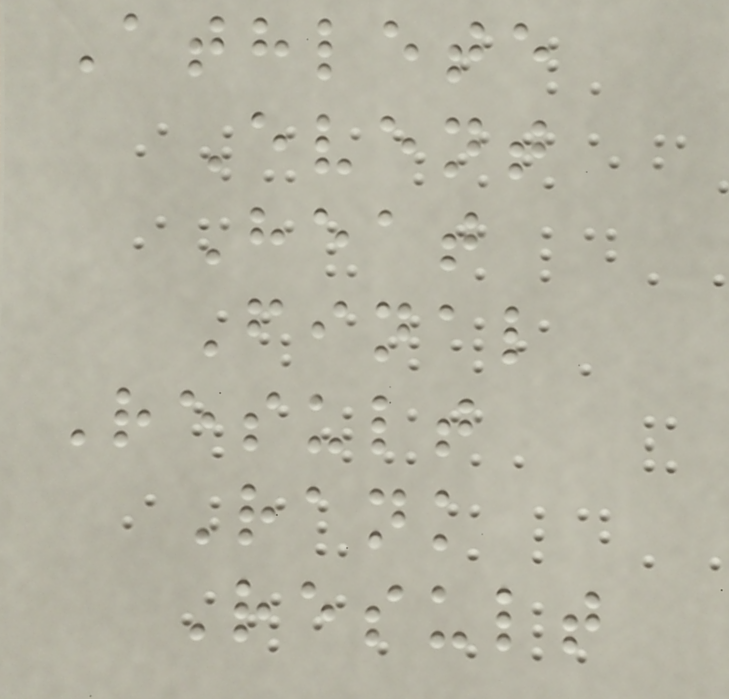Athlete
Event
Heat
Final
Result
Rank
Result
